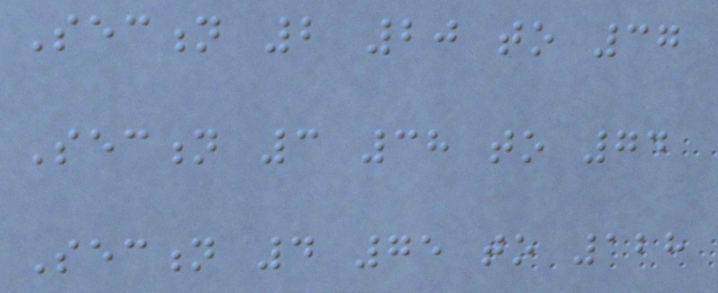Section 2 20 to 37
Section 3 38 to 74
Section 4 75 to 128
